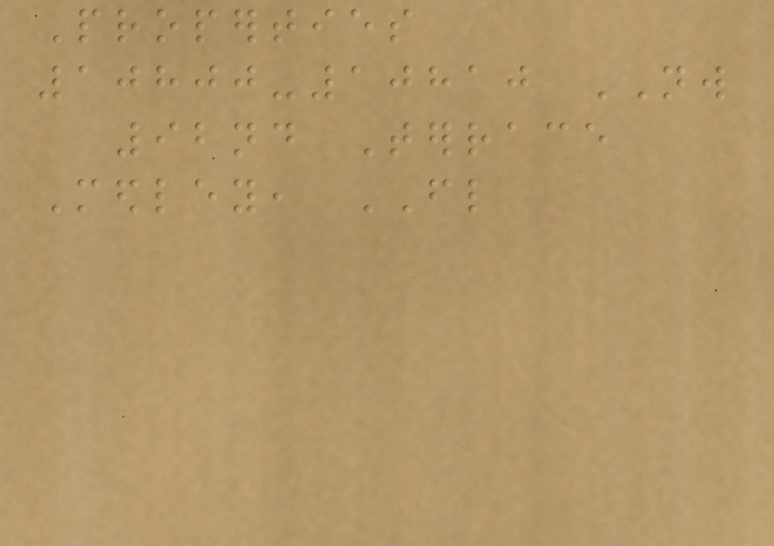Properties
10800-10810 NW
92nd Terrace
Medley, FL
